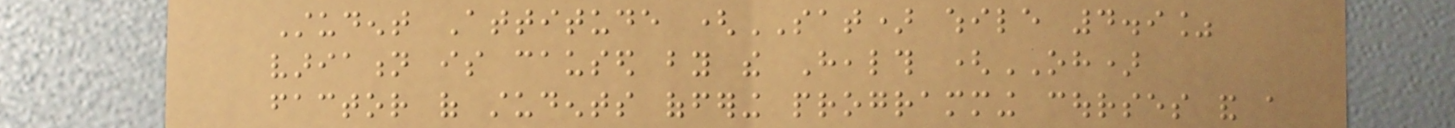Student Attitude (SAT) while 4.9%
variation is caused by the Health (OH)
factor of students offering programming courses and a
